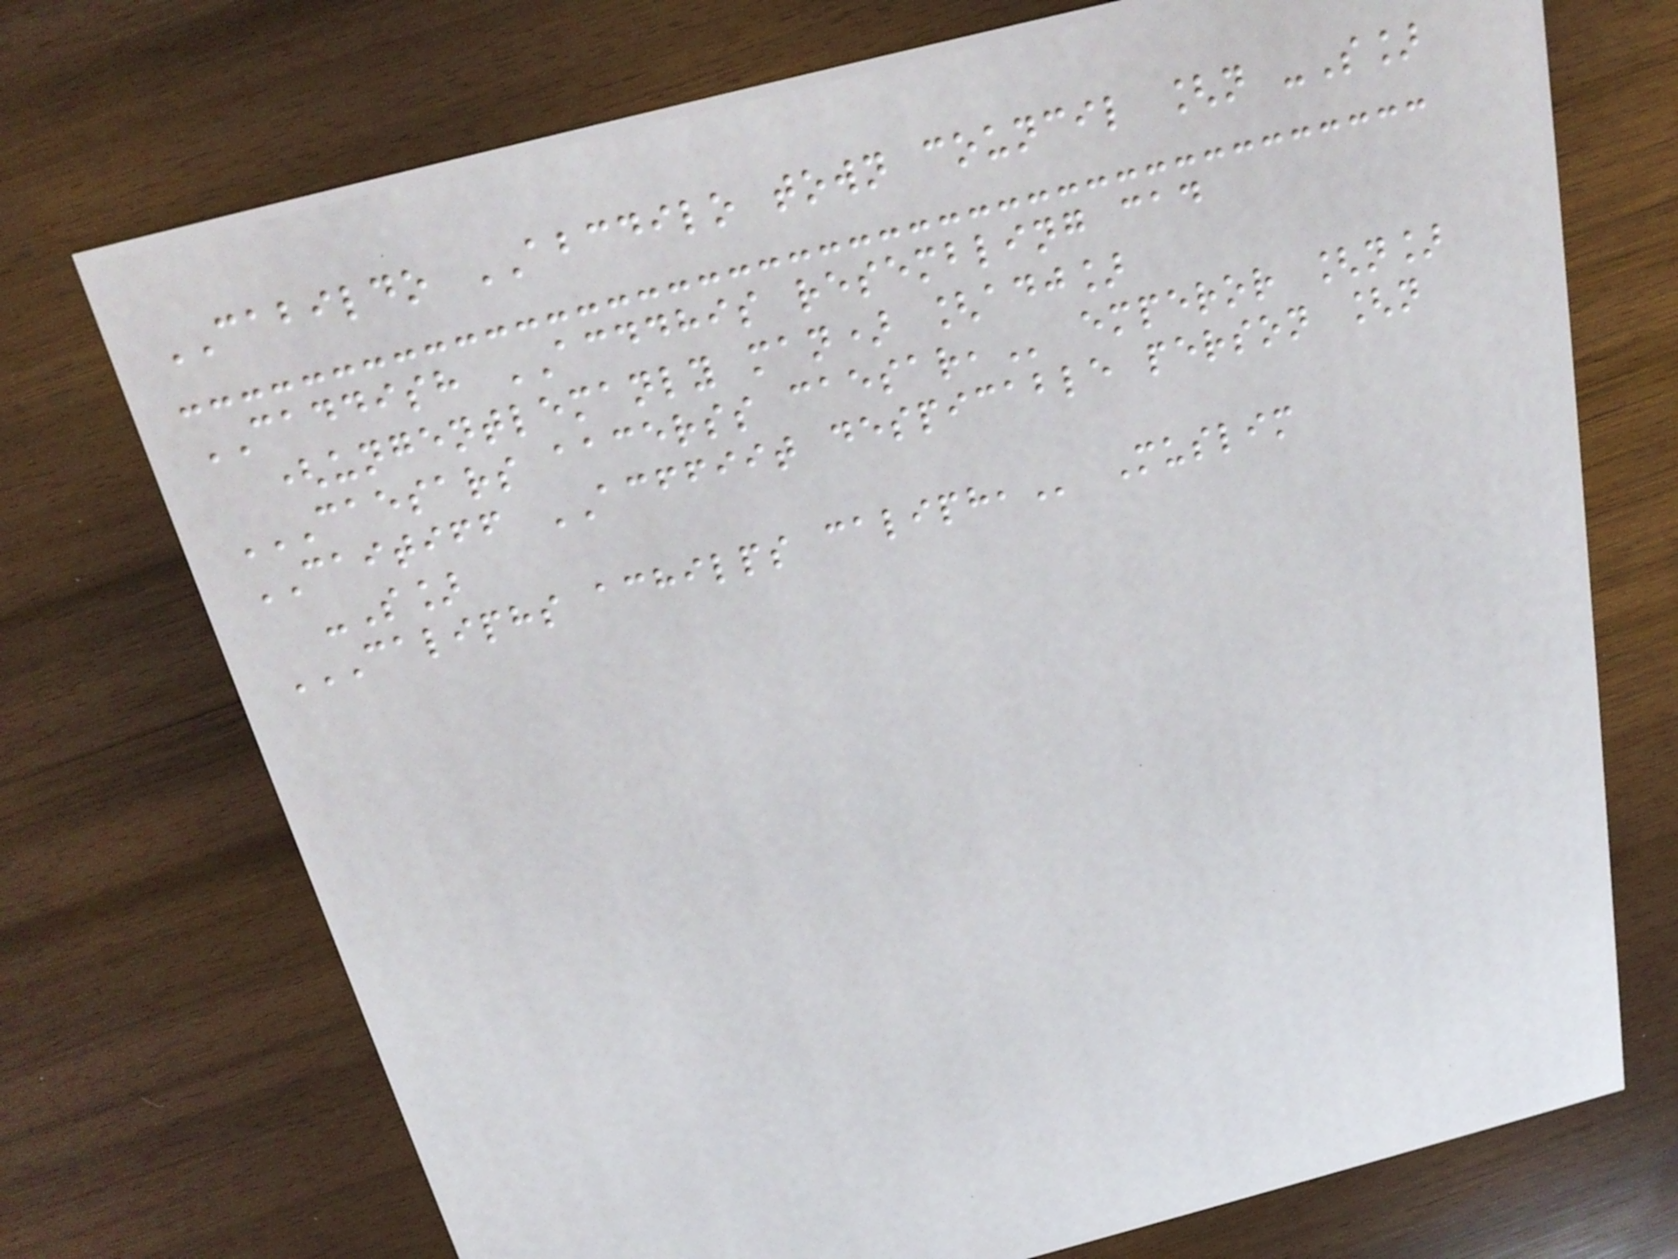CABILDO ABCDILO town council [n -S]
CADDISH ACDDHIS resembling cad
(ungentlemanly man) [adj]
CAESARS AACERSS CAESAR, emperor [n]
CAITIFF ACFFIIT despicable person [n
-S]
CALIPHS ACHILPS CALIPH, Muslim
